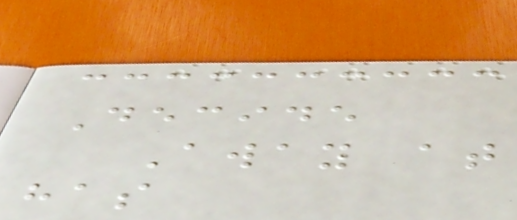Decide
Away at
has
